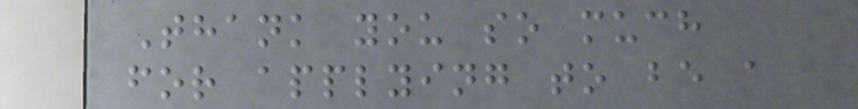Thank you so much
for applying to be a
